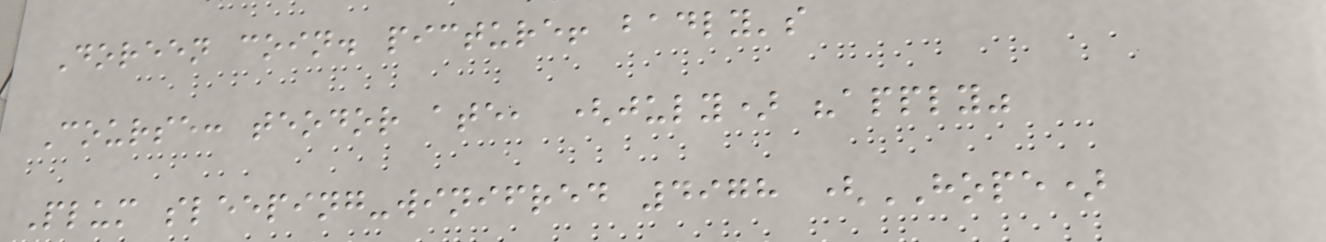Doreen coin. picture! badly's
Course: teodor ate, (july) "apply"
Plum sleeping-winifred 4978 (HOPE)
